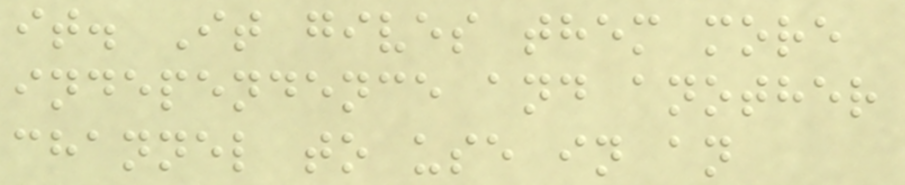it. It gives them more
independence and another
channel to use in an
